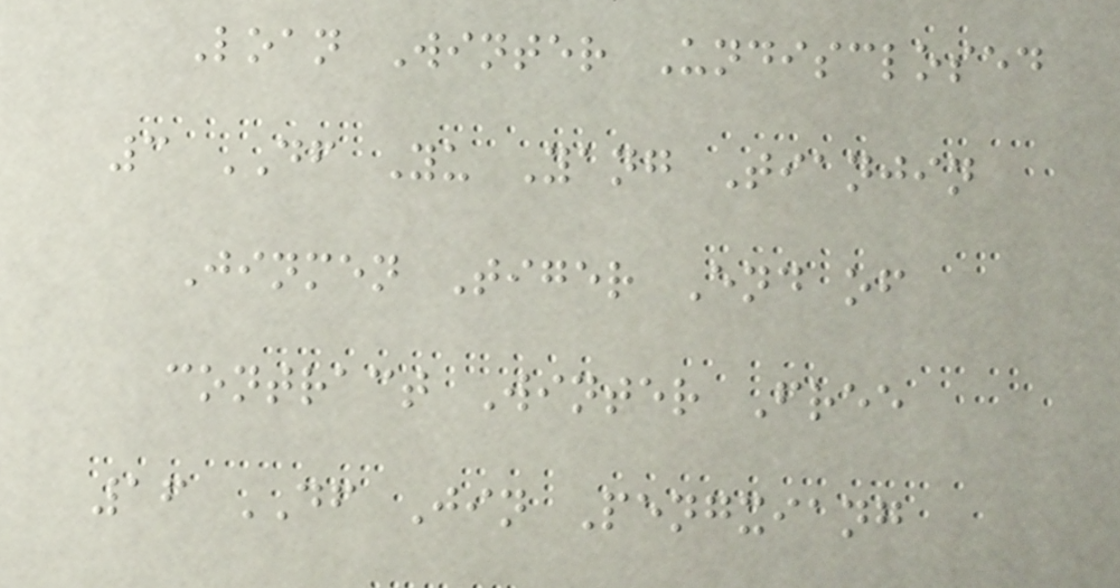Loan Winter Undisclosed
3 DF Yu Yang Tianjin
Jinmen Tiger End of
contract Winter Free
16 DF Jin Pengxiang
